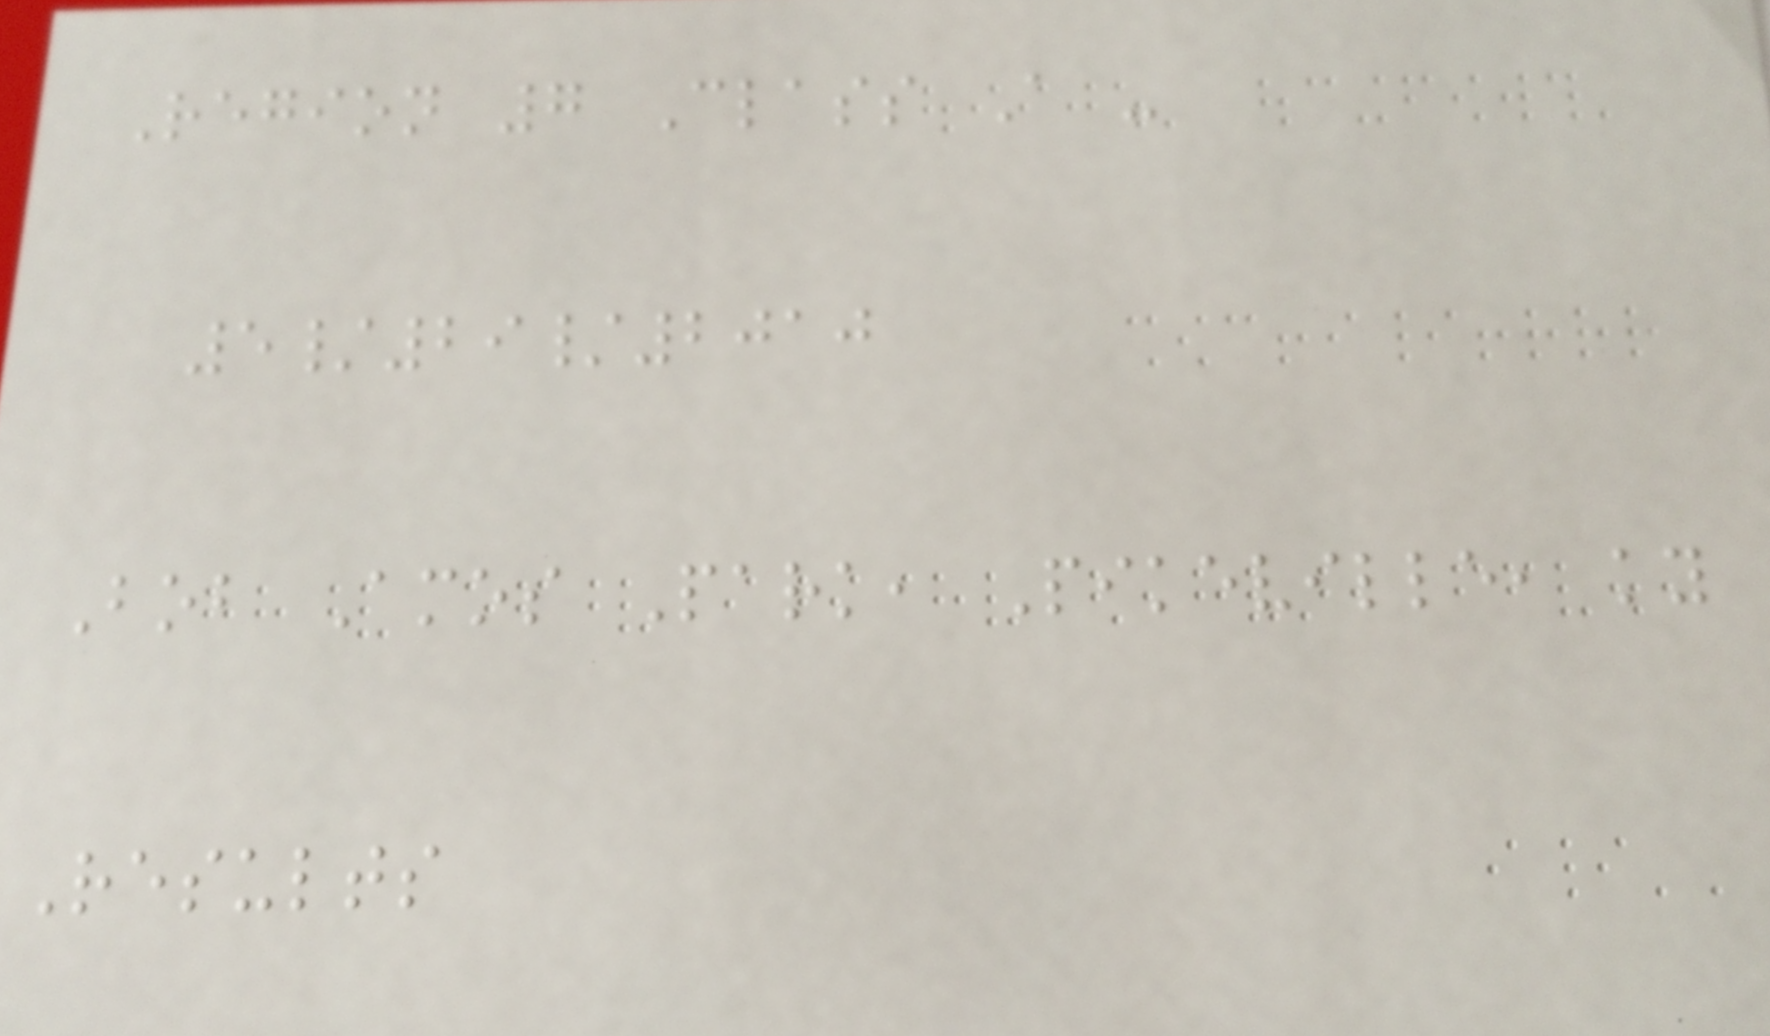Region 7 Class A -
5/29/2010
Bob Amos Park, Pikeville, ky
Results
